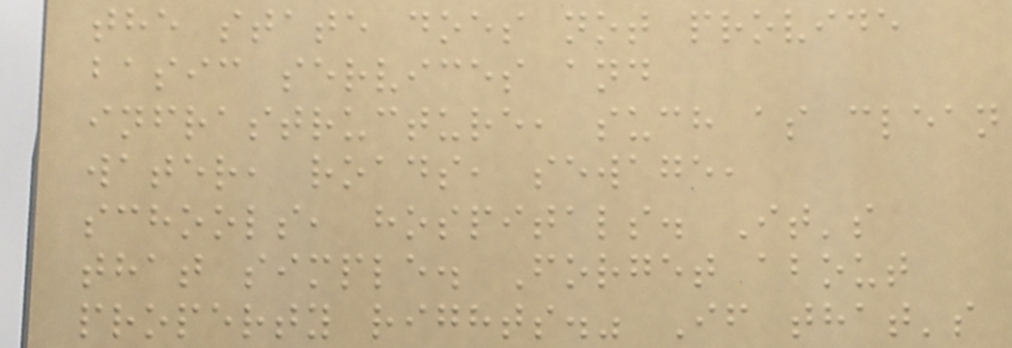the state does not provide
basic services and
infrastructure, such as clean
water, roads, sewage,
schools, hospitals. It's
that simple. Forget about
property rights." If that's
